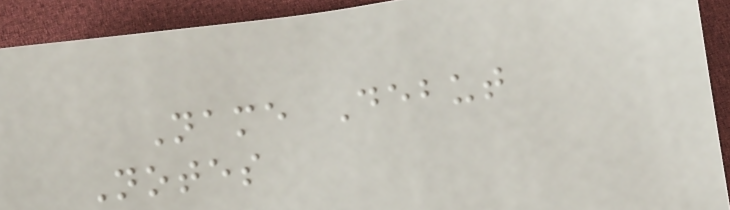Name Debut
Notes
